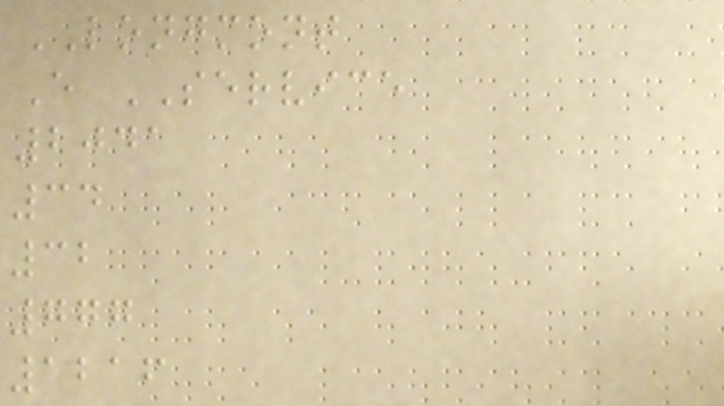LONGMONT
E SERVICE
2041
34
32
777
1216
